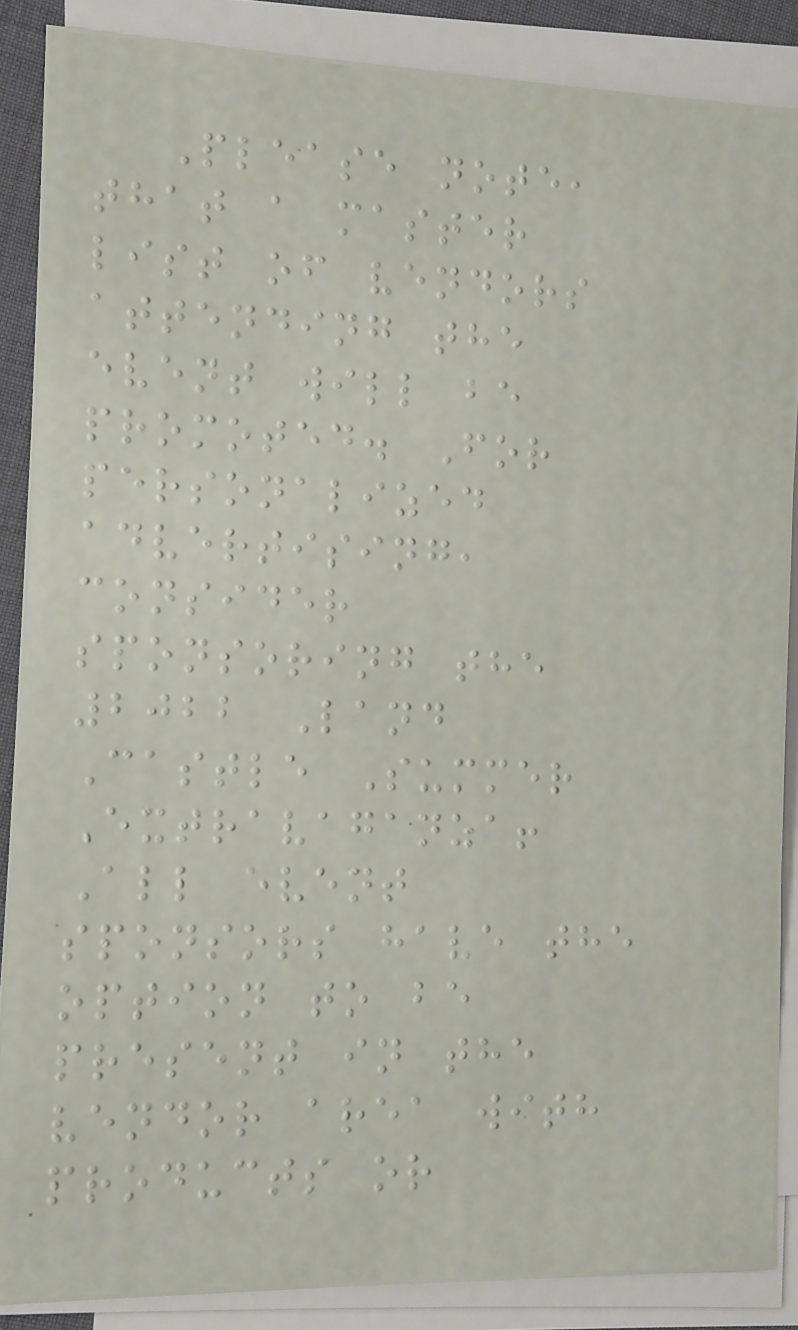Please note,
that a master
list of vendors
attending the
event will be
promoted. For
personalized
advertising,
consider
sponsoring the
2022 Land
Castle Summer
Extravaganza!
All event
sponsors have the
option to be
present in the
vendor area with
products or
